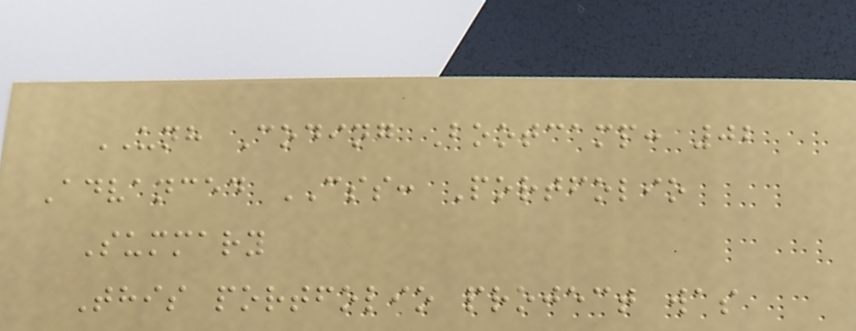UNH Coding Bootcamp: 02
Advanced CSS: Portfolio
Summary
This portfolio project was
